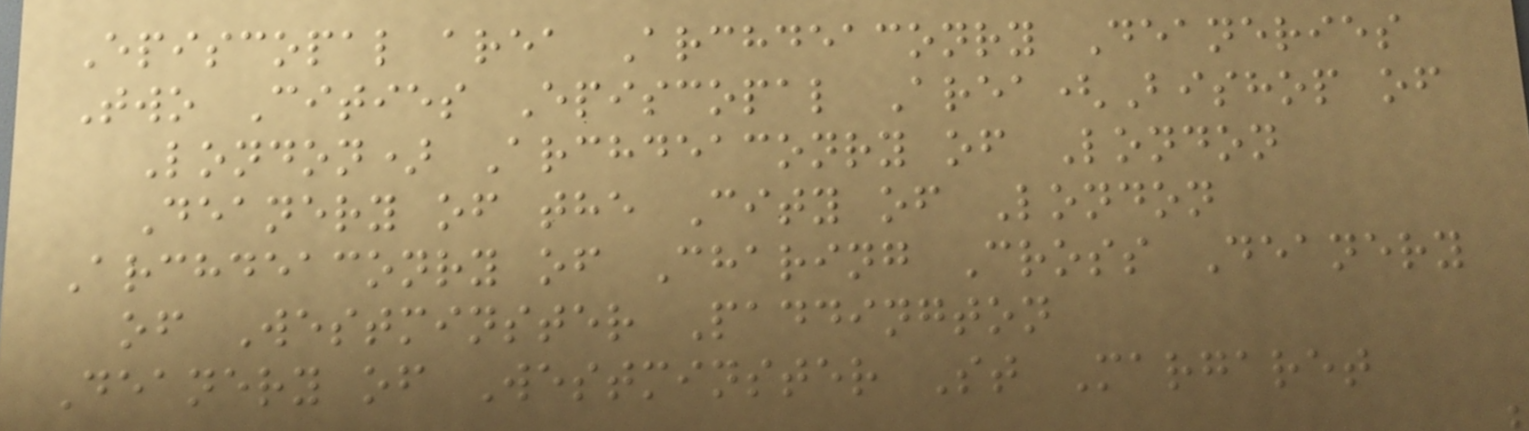Episcopal area Archdeaconry Deaneries
Two Cities Episcopal Area(Bishop of
London) Archdeaconry of London
Deanery of the City of London
Archdeaconry of Charing Cross Deanery
of Westminster Paddington
Deanery of Westminster St Margaret
